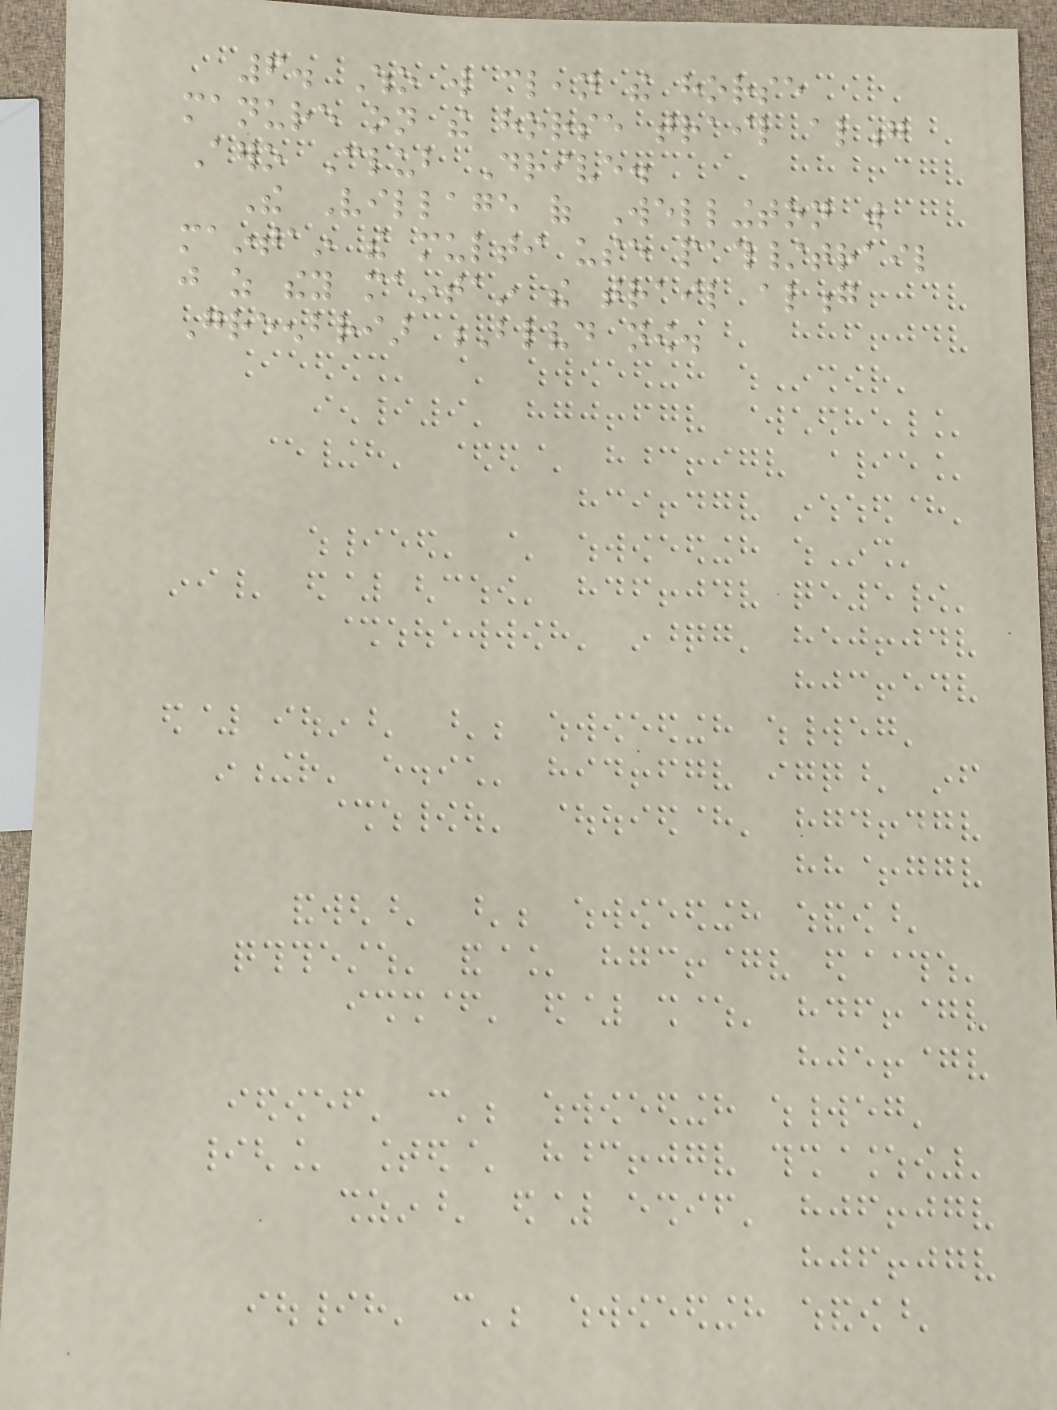6. Who will clean the horse
manure on the horse trail along
Aero Club Drive.
The Village of Wellington will
maintain the multi use path/trail
just as they maintain the trail along
Greenbriar Blvd now.
